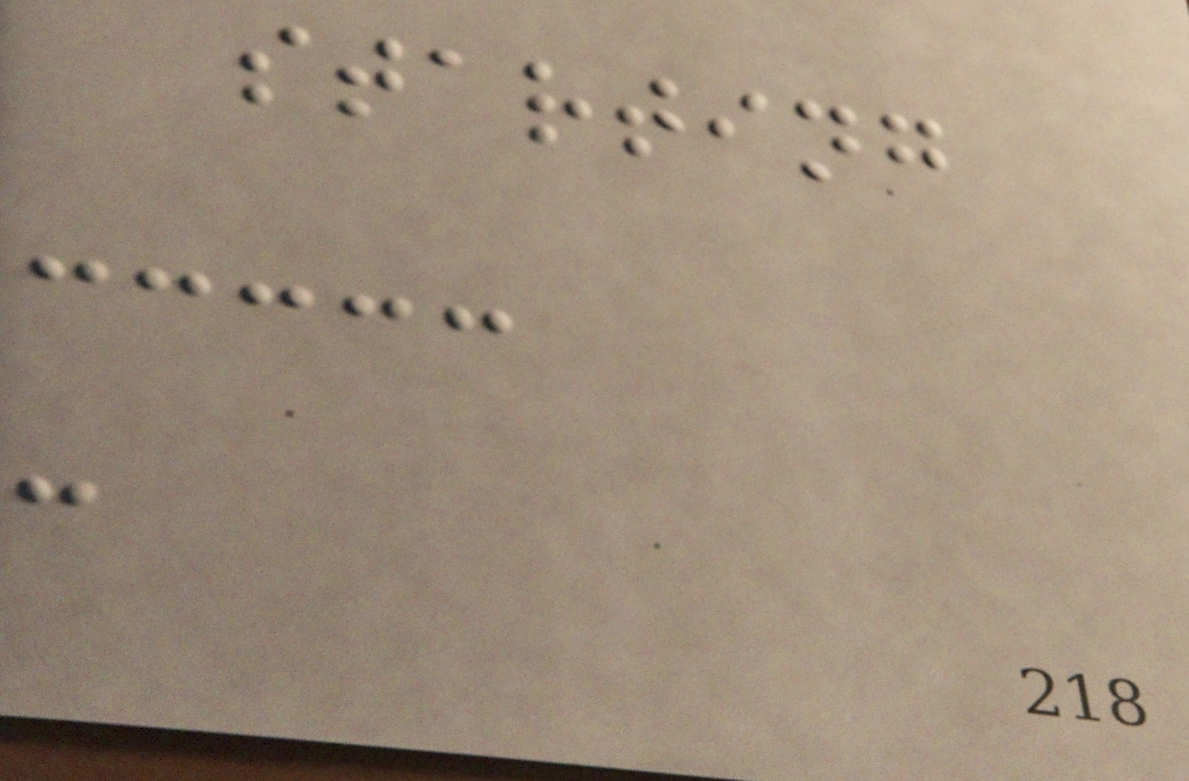starting
-
